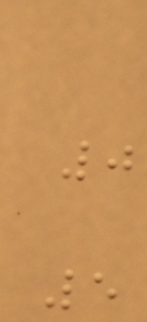0
5
